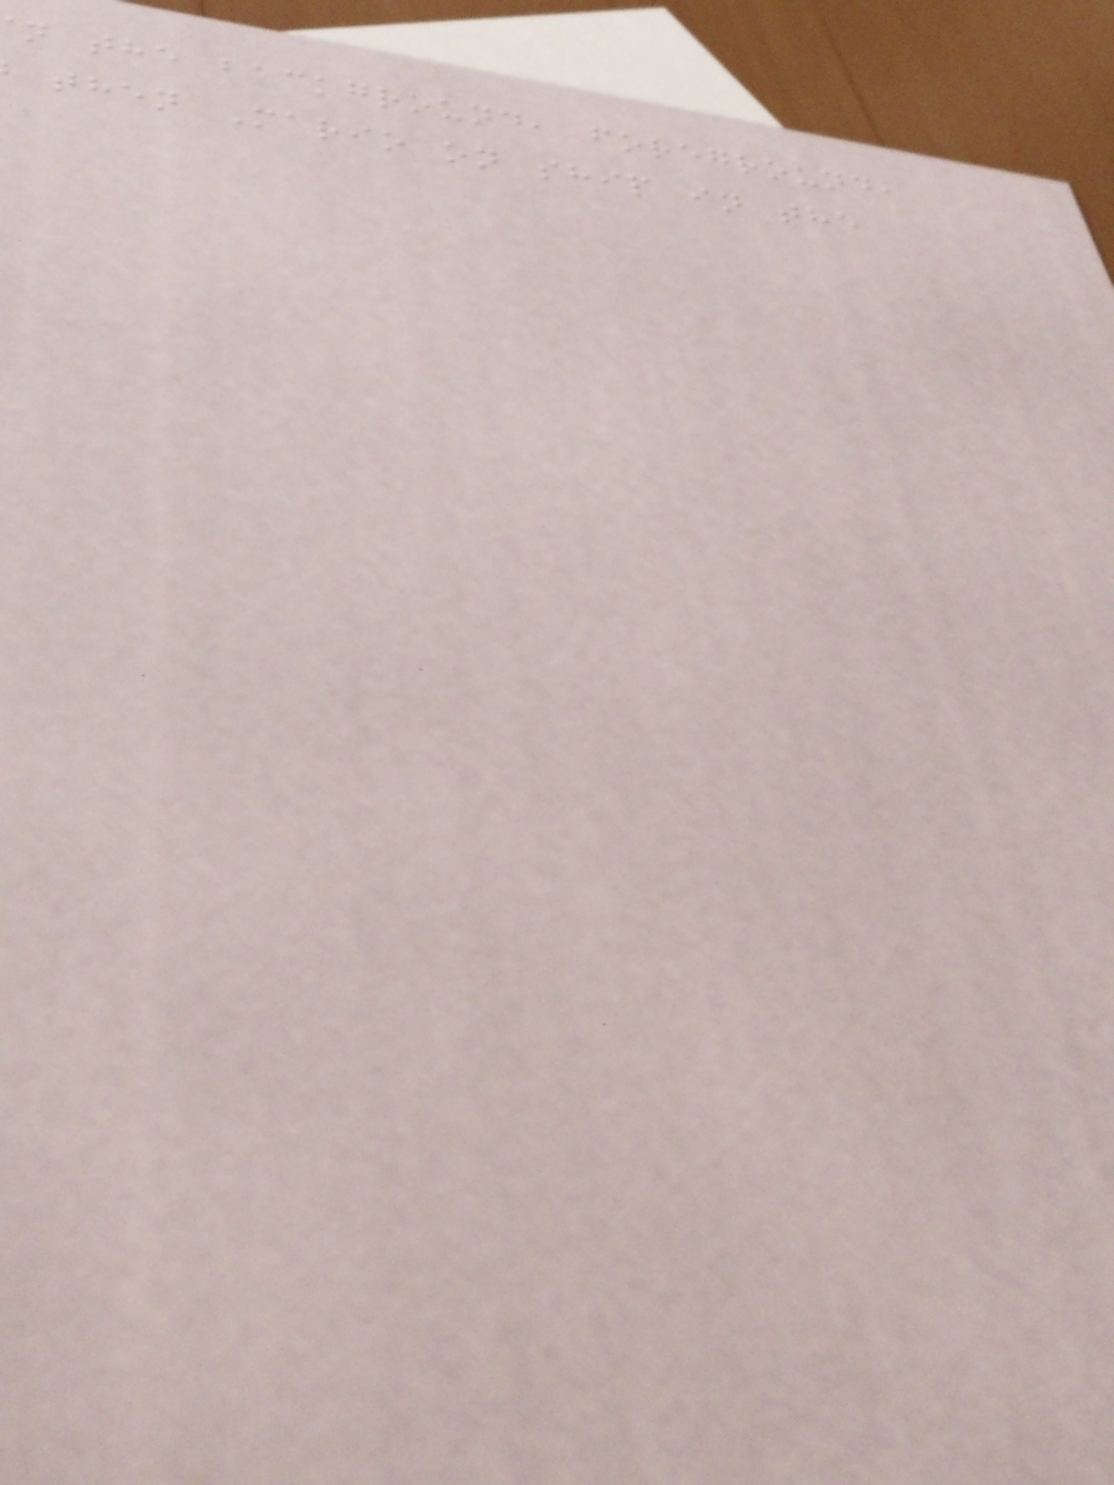n the background, foreground,
then Mario on ship in the
